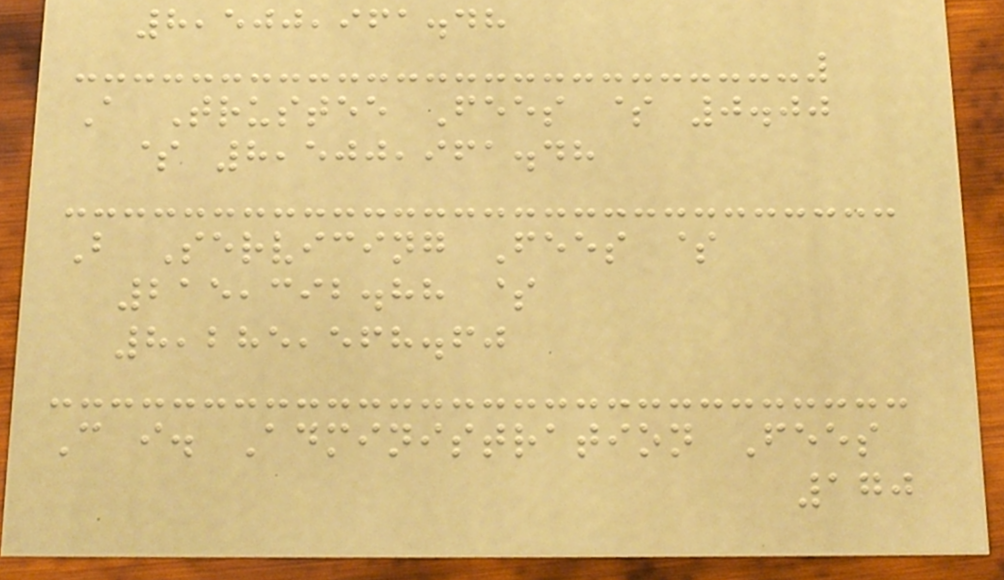8,500,961.48
A Trustee Fees $ 0.00
$ 8,500,961.48
B Servicing Fees $
215,392.88 $
8,285,568.60
C i. Administration Fees
170
